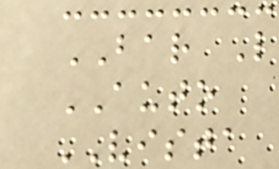BAR L
AUTO
VISTA
